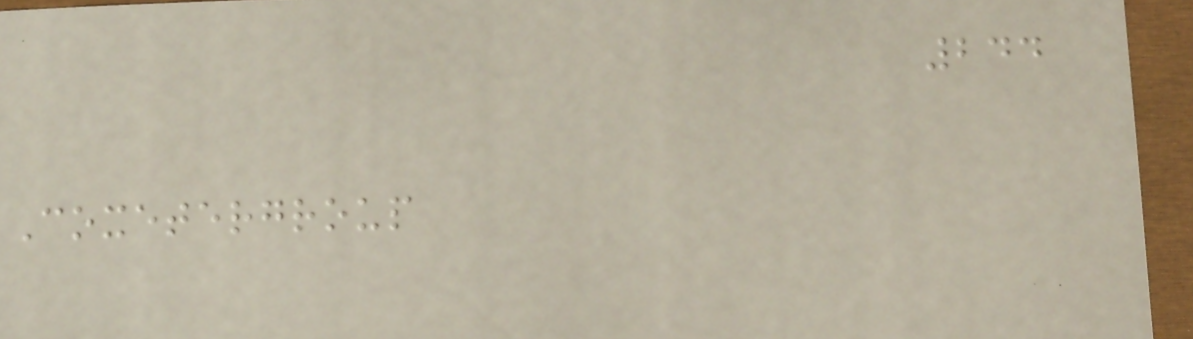244
Coxetergroup
